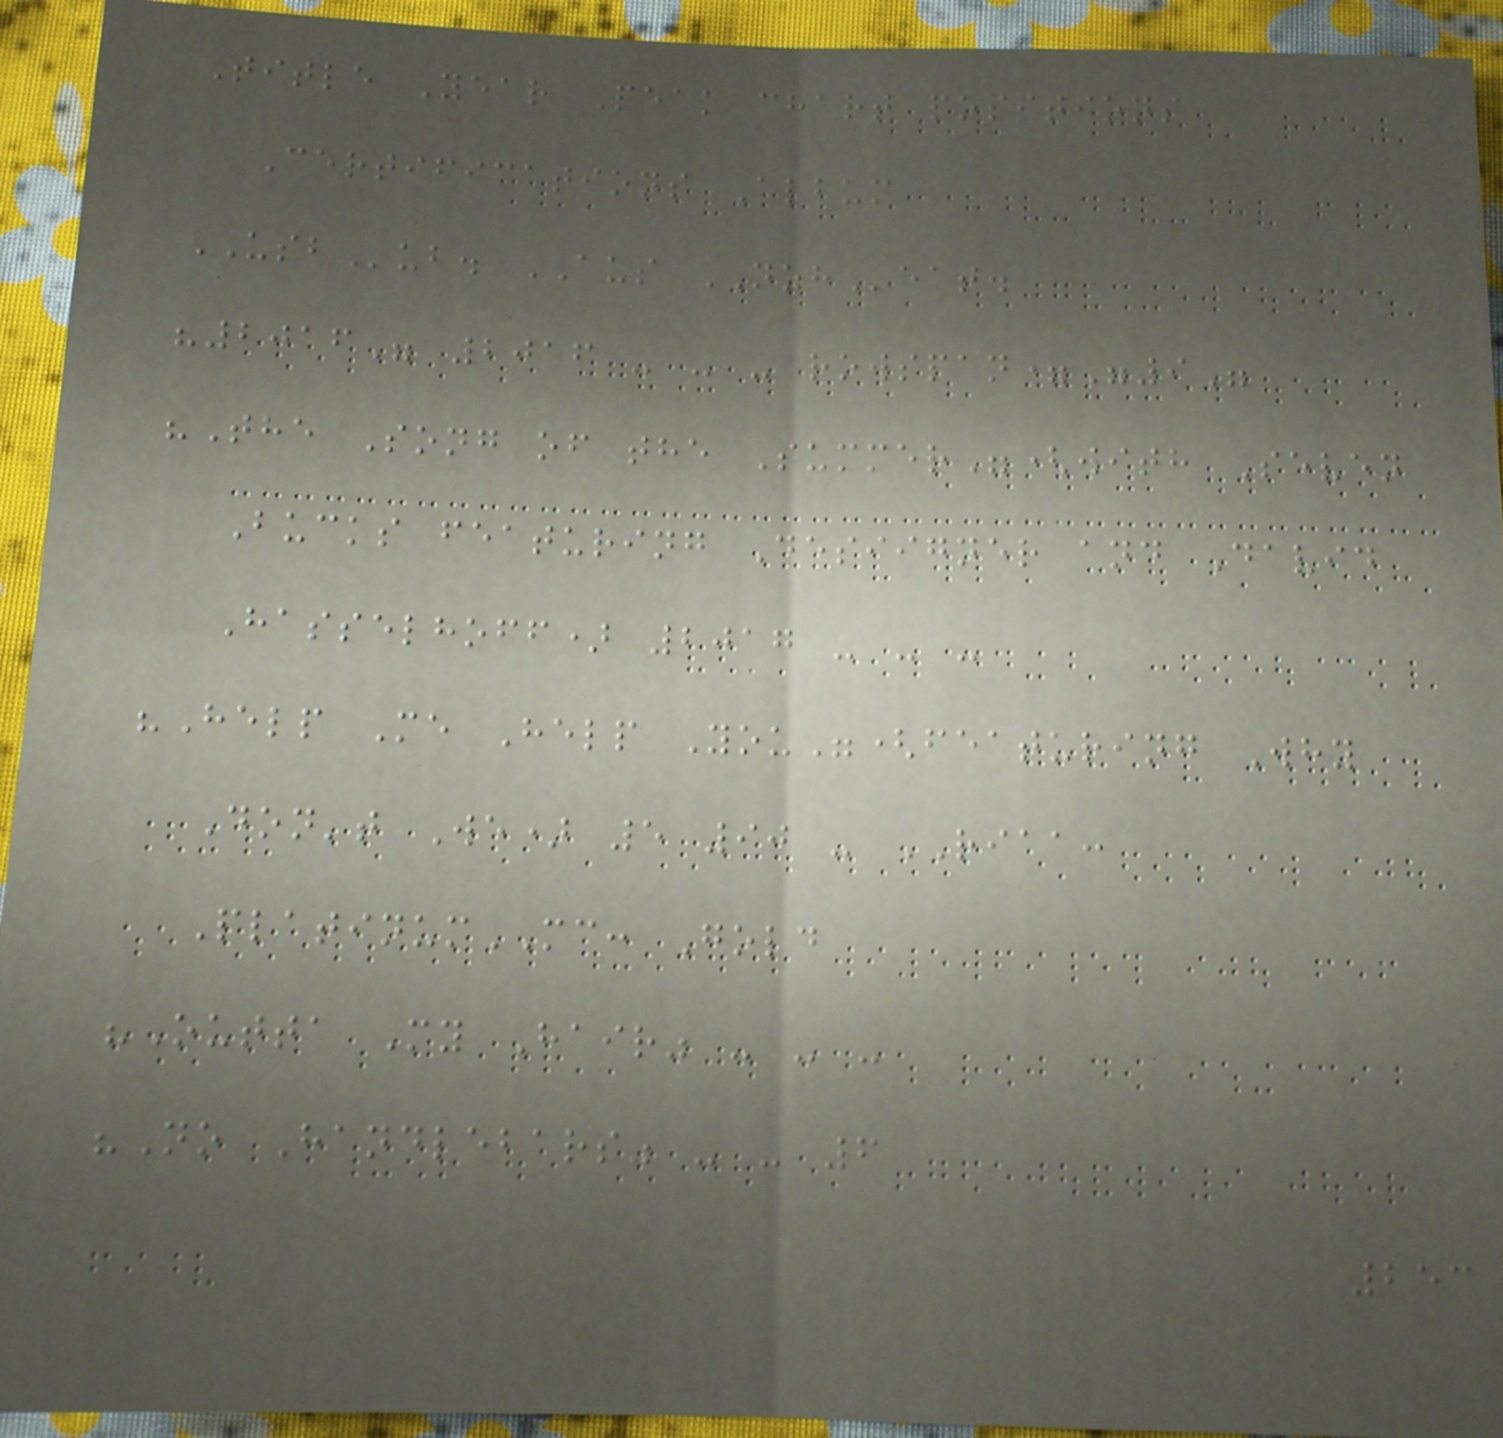Title Year Peak chart positions
Certifications Album
USBub. AUS NZHeat.
"2016" 2016 - - - rowspan="9"
"The Song of the Summer"(with Seven
Bucks featuring Desiigner and David
Hasselhoff) 2017 - - -
"Help Me Help You"(featuring Why
Don't We) 5 90 - RIAA:
PlatinumMC: Gold
"Outta My Hair" - - -
"No Handlebars" - - 6
253
